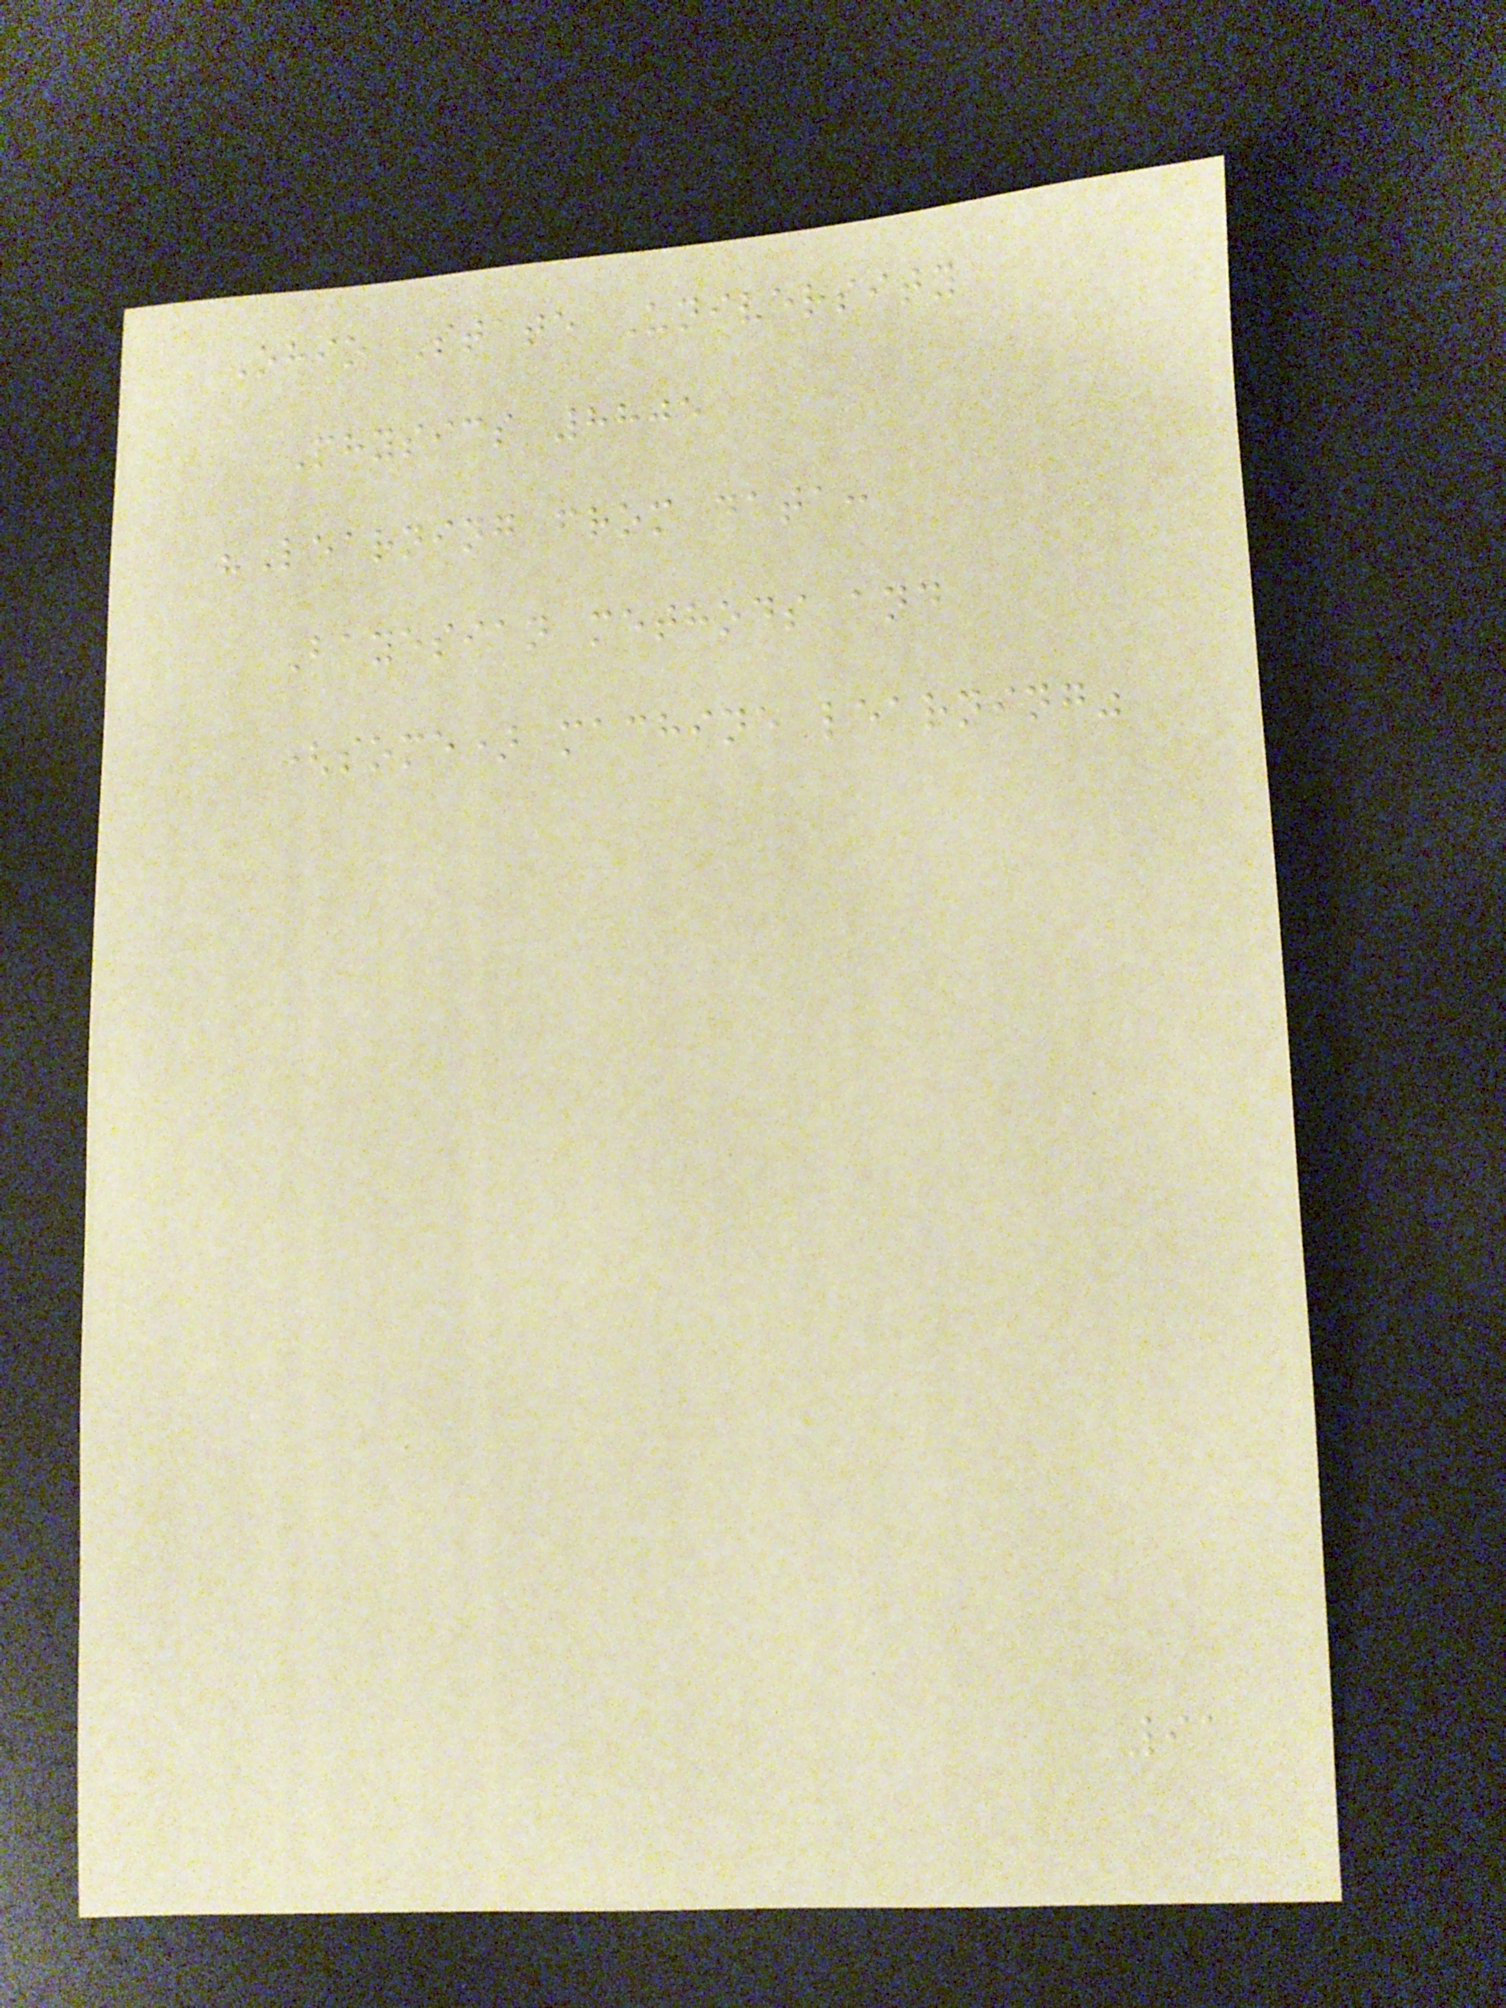Ohio State University
Physics 8805
"Learning from data:
Bayesian methods and
(some) machine learning"
91
